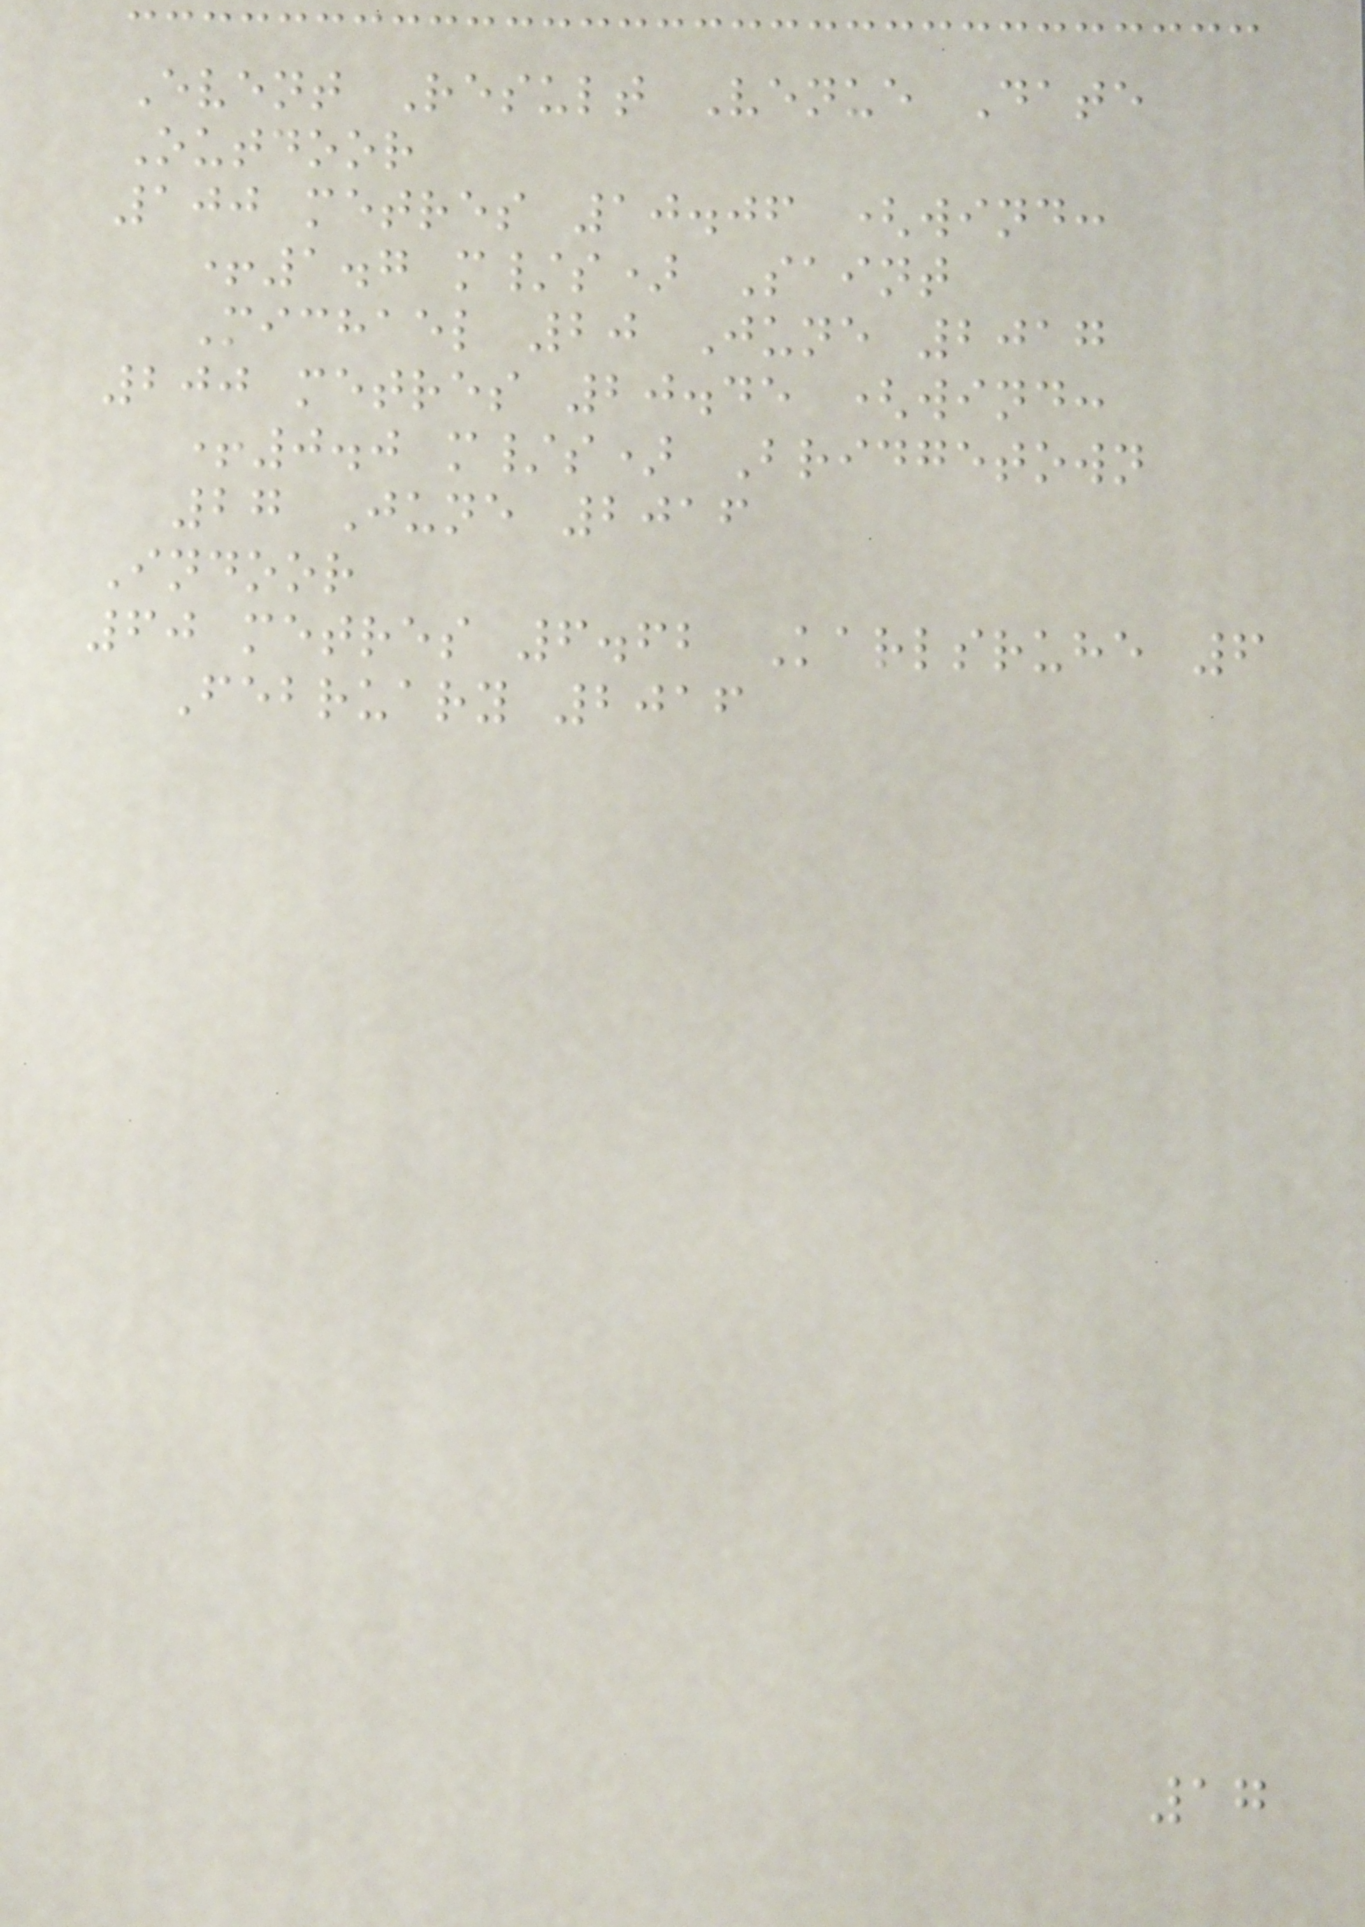Event Result Venue Date
Outdoor
100 metres 10.06 (wind:
+1.7 m/s) Saint
Michael 20 June 2017
200 metres 20.45 (wind:
+0.0 m/s) Bridgetown
27 June 2016
Indoor
60 metres 6.62 Karlsruhe 6
February 2016
17
